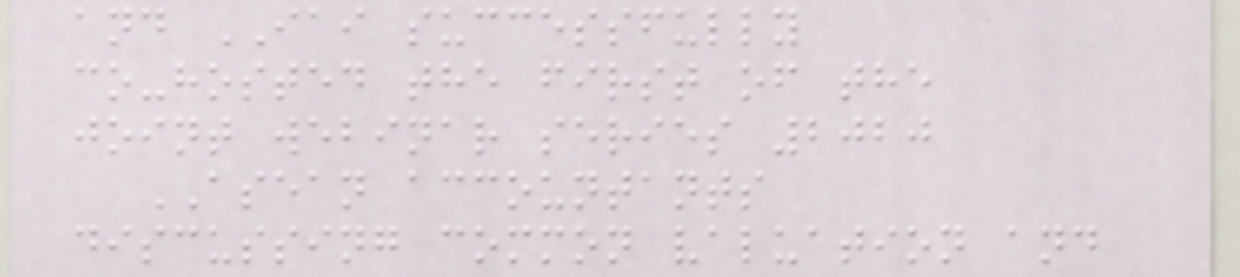and IAI successfully
co-hosted the first of the
joint webinar series 2020
ASEAN accountants
discussing common valuation and
